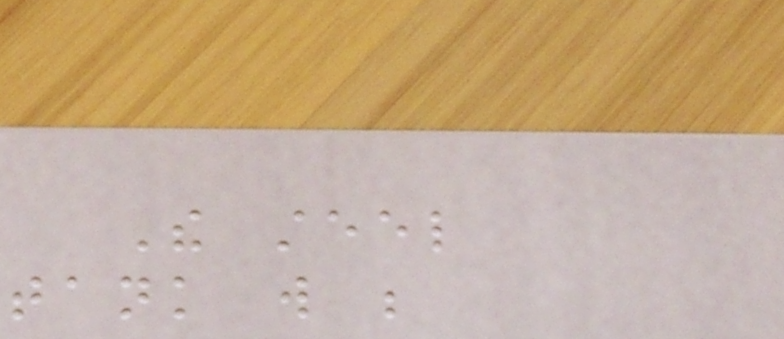The steel
tank will be
